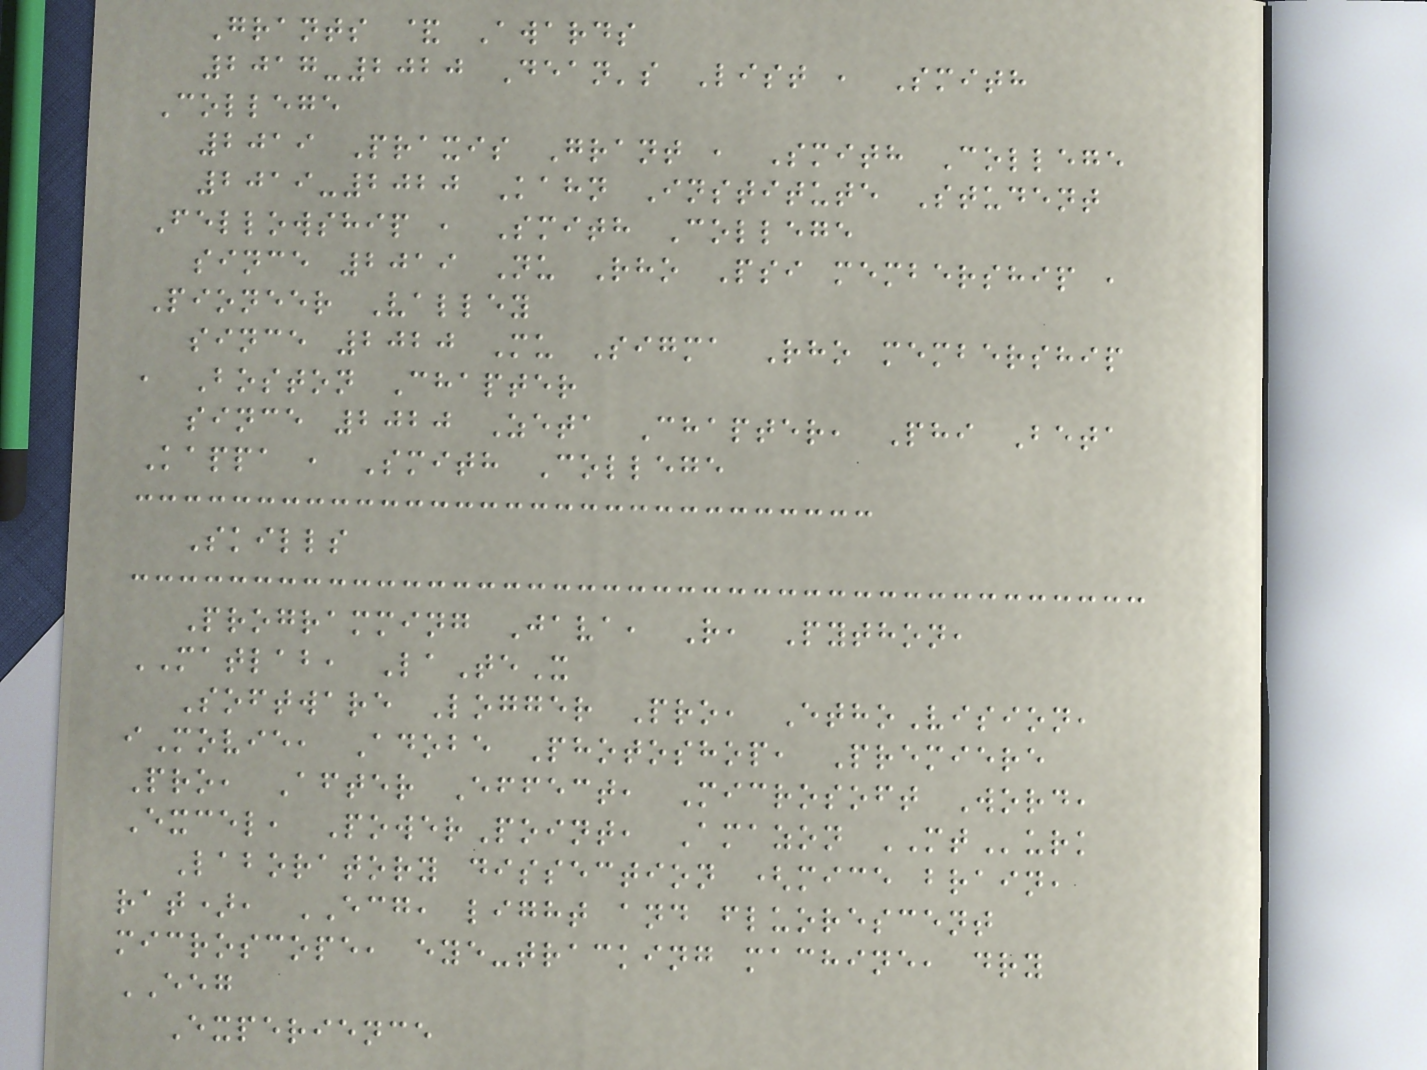Grants & Awards
2017-2020 Dean's List , Smith
College
2019 Praxis Grant , Smith College
2019-2020 Kahn Institute Student
Fellowship , Smith College
since 2019 Nu Rho Psi membership ,
Pioneer Valley
since 2020 Mu Sigma Rho membership
, Boston Chapter
since 2020 Zeta Chapter, Phi Beta
Kappa , Smith College
Skills
Programming Java, R, Python,
MATLAB, LaTeX
Software Logger Pro, EthoVision,
iMovie, Adobe Photoshop, Premiere
Pro, After Effect, Microsoft Word,
Excel, PowerPoint, Amazon MTurk
Laboratory dissection (mice brain,
rat), ECG, light and fluorescent
microscope, eye-tracking machine, dry
EEG
Experience
